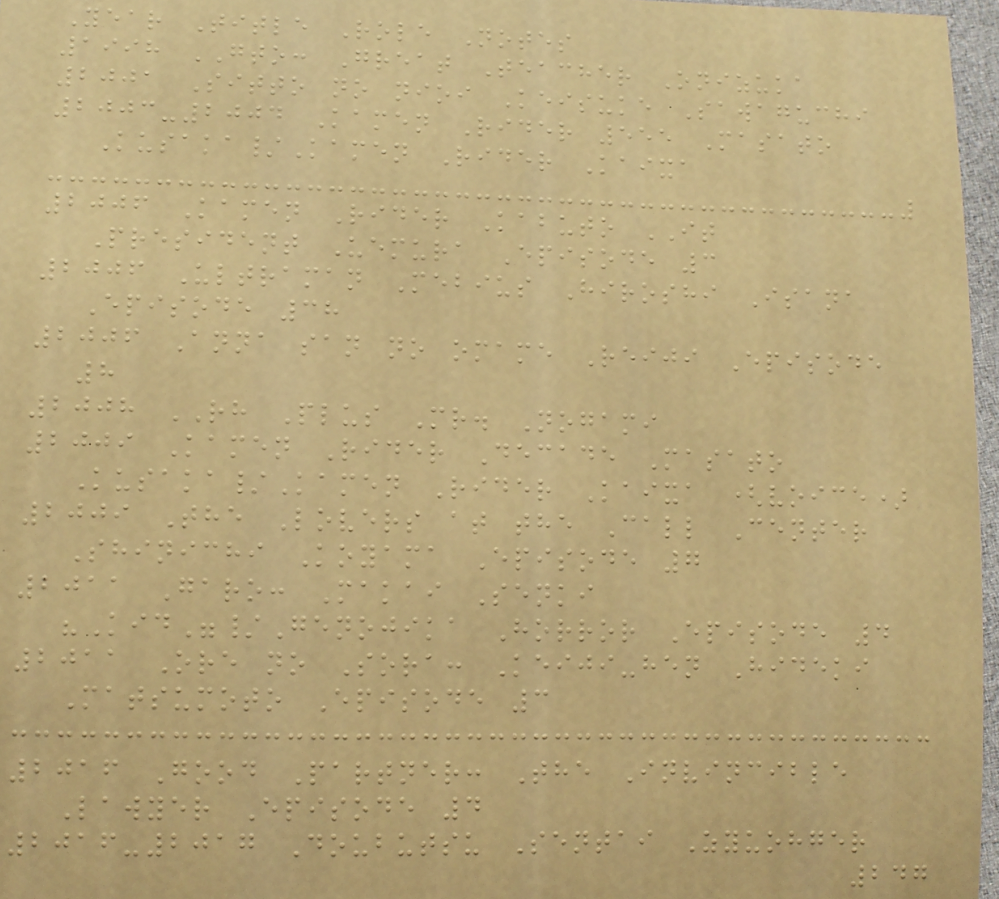Year Title Role Notes
1998 GTO: Great Teacher Onizuka
2001 Sitto no nioi Keisuke Sawaguchi
2003-2004 Kamen Rider 555 Masato
Kusaka/Kamen Rider Kaixa
2006 Kamen Rider Kabuto IT
President Uemura Episode 3
2006 Ultraman Mebius Hiroshi Isana
Episode 38
2006 Anna san no omame Reiji Episode
8
2008 RH Plus Mr. Nogami
2009 Kamen Rider Decade Masato
Kusaka/Kamen Rider Kaixa (voice)
2009 The Lovers at the Call Center
Shinichi Koyama Episode 7
2011 Garo: Makai Senki
"Kid"/Genojika Horror Episode 4
2011 Ore no Sora: Keiji-hen Hideki
Matsumoto Episode 3
2016 Good Partner: The Invincible
Lawyer Episode 4
2016-2017 Doubutsu Sentai Zyuohger
247
